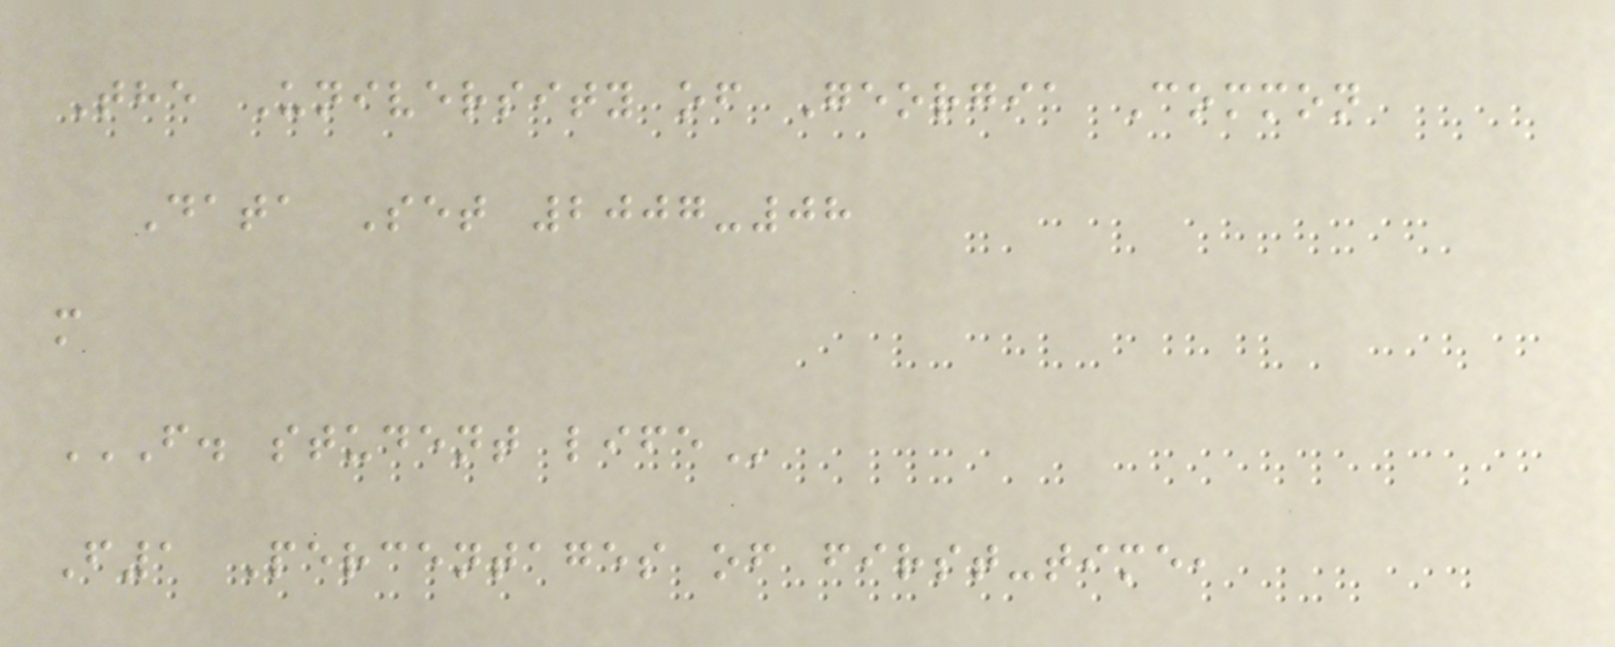The University of Georgia Common
Data Set 2007-08
m
F. STUDENT LIFE
F1 Percentages of first-time,
